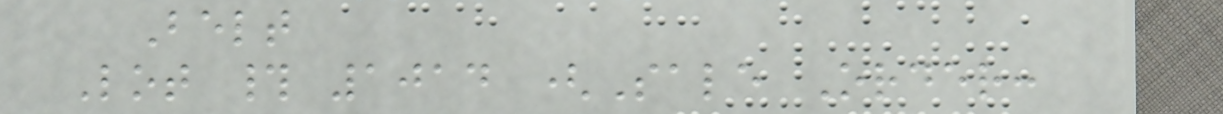Belt
Lot # 1014 (Sale Order:
